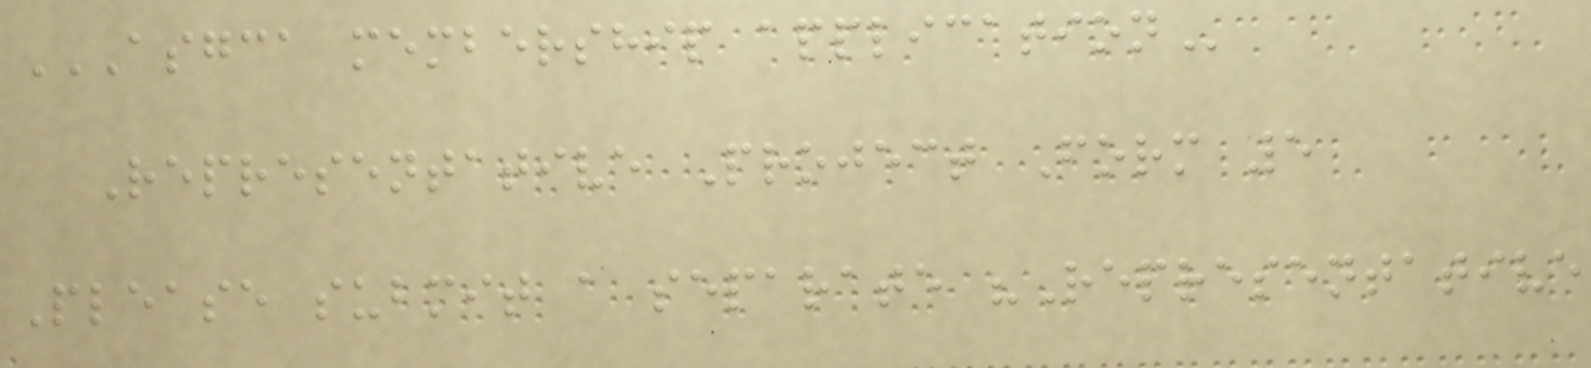ASGCA MEMBERSHIP APPLICATION
Representative Project Form 5
Please submit a separate "Representative
